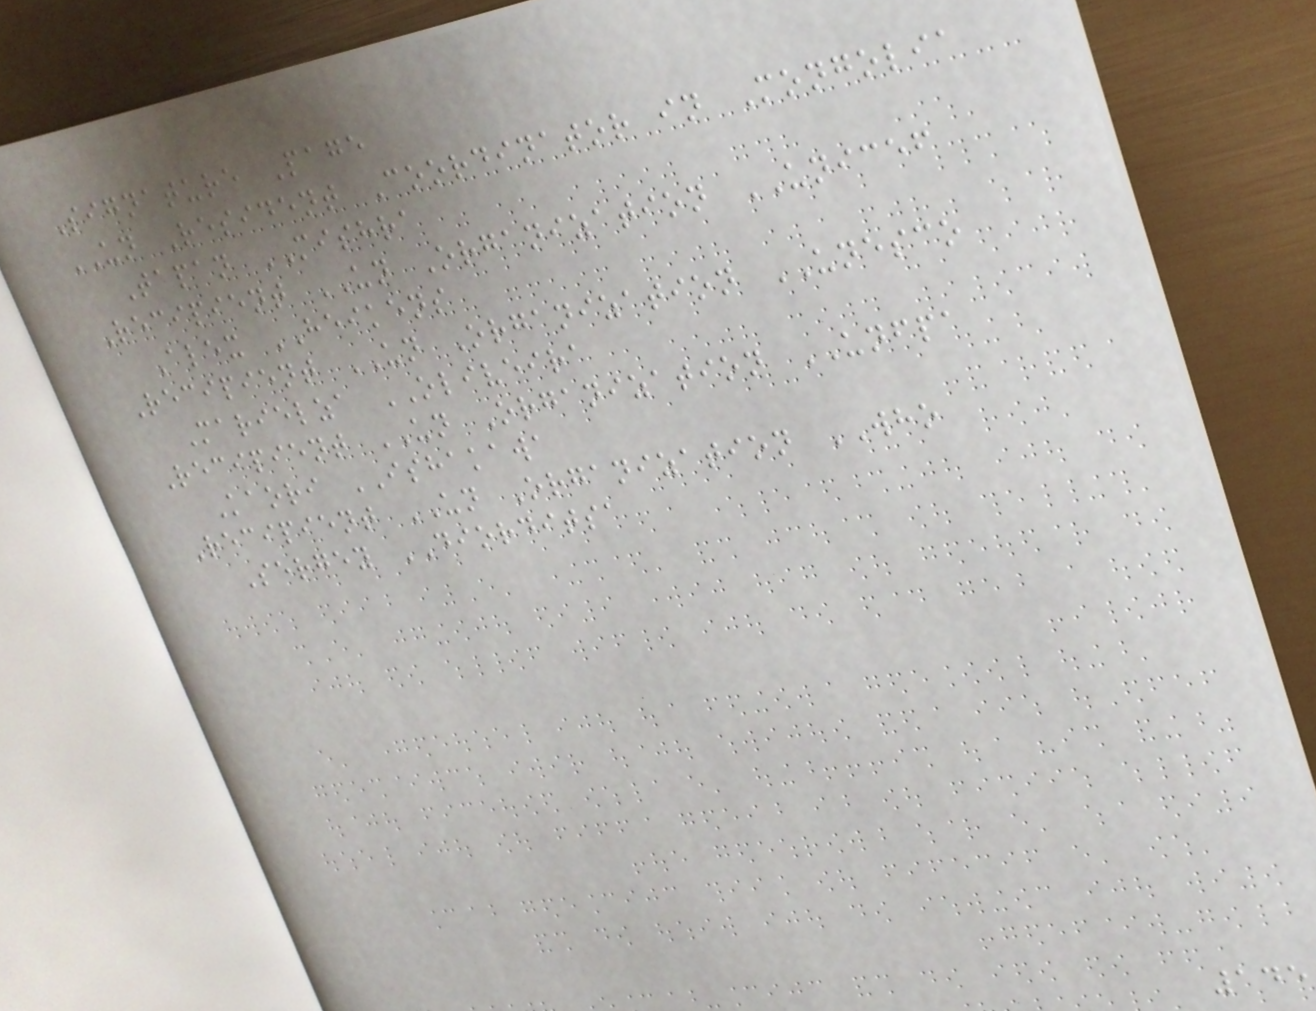Signature Page
UN Resident Coordinator in Mongolia
Tapan MISHRA
Recipient UN Organization UNICEF
Alex HEIKENS
Recipient UN Organization UNESCO
Marielza OLIVEIRA
Recipient UN Organization UNFPA
Kaori ISHAKAWA
Recipient UN Organization WHO
Sergey DIORDITSA
145
